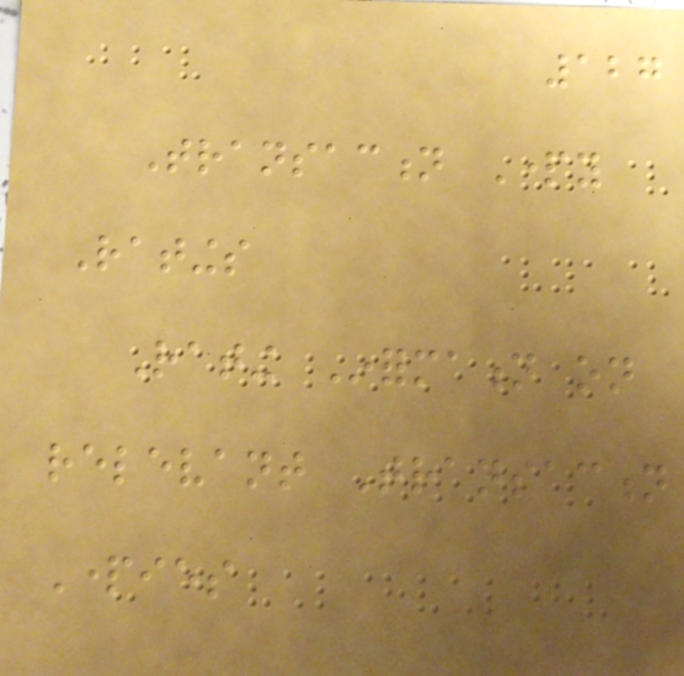127
Transaction Party
Ratings
Rating Information on
relevant Transaction
Parties
